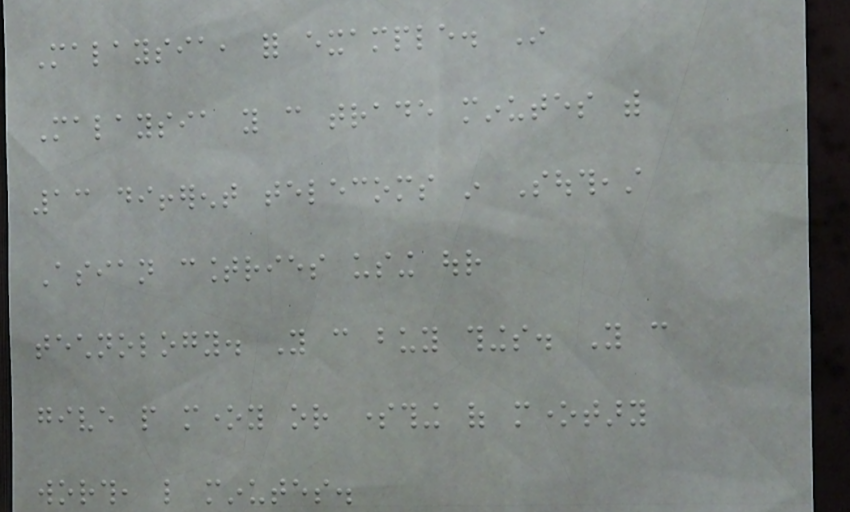Malaysia, for example. In
Malaysia you can trade minutes with
13 different telecoms in Southeast
Asian countries using our
technology. You can buy things. You can
give people money or something of monetary
worth, like minutes.
